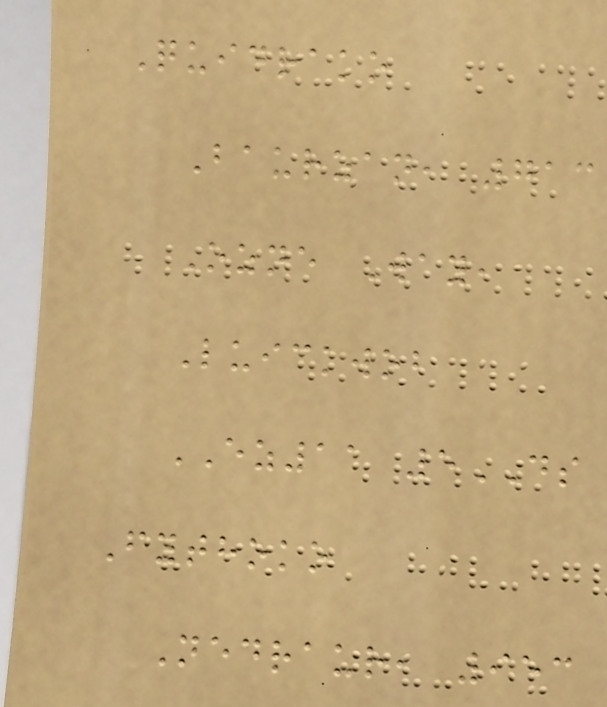Quidrako
Baurzan, 713
Ozne Way,
Luickwob
EZ11 5DS
Fythoko
Nedraur, 953
